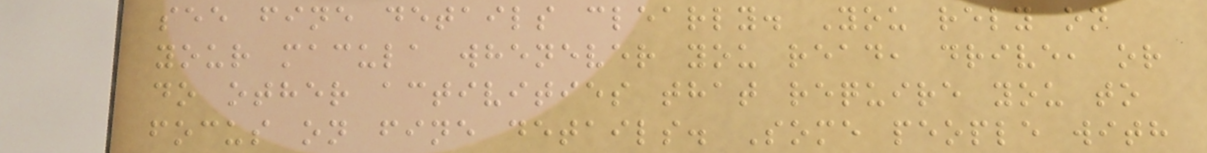see fine details clearly. You rely on
your macula whenever you read, drive, or
do other activities that require you to
focus on fine details. Some people with
